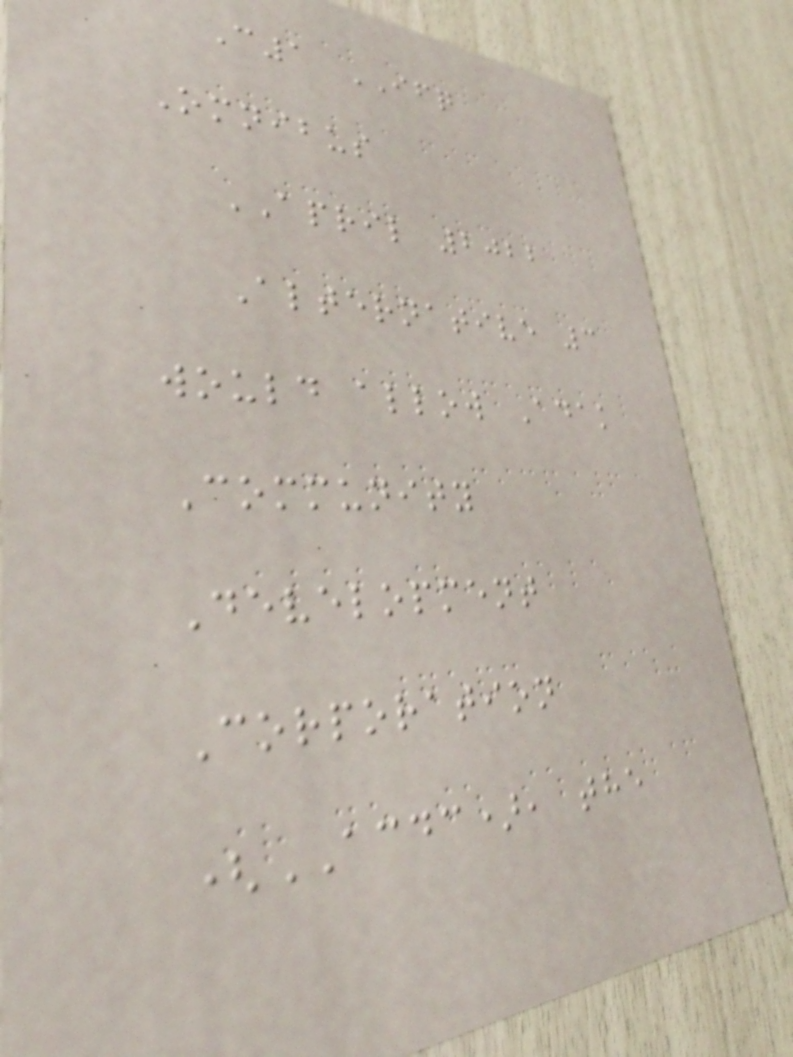C1 IFQ
Omnibus
APRIL 2022
Alternative 3
would allow Adak
Community
Development
Corporation
(ACDC), the
